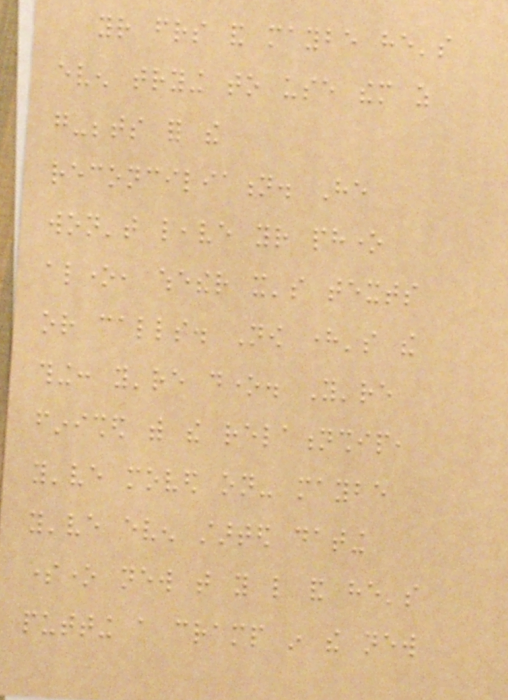your friends and maybe he's
even trying to use them as
go-betweens for the
reconciliation. He
won't leave your phone
alone, whether it's texts
or calls. Now here's the
thing: you're done. You're
finished with the relationship,
you've moved on- maybe
you've even started dating
someone new that you like and he's
putting a cramp in the new
